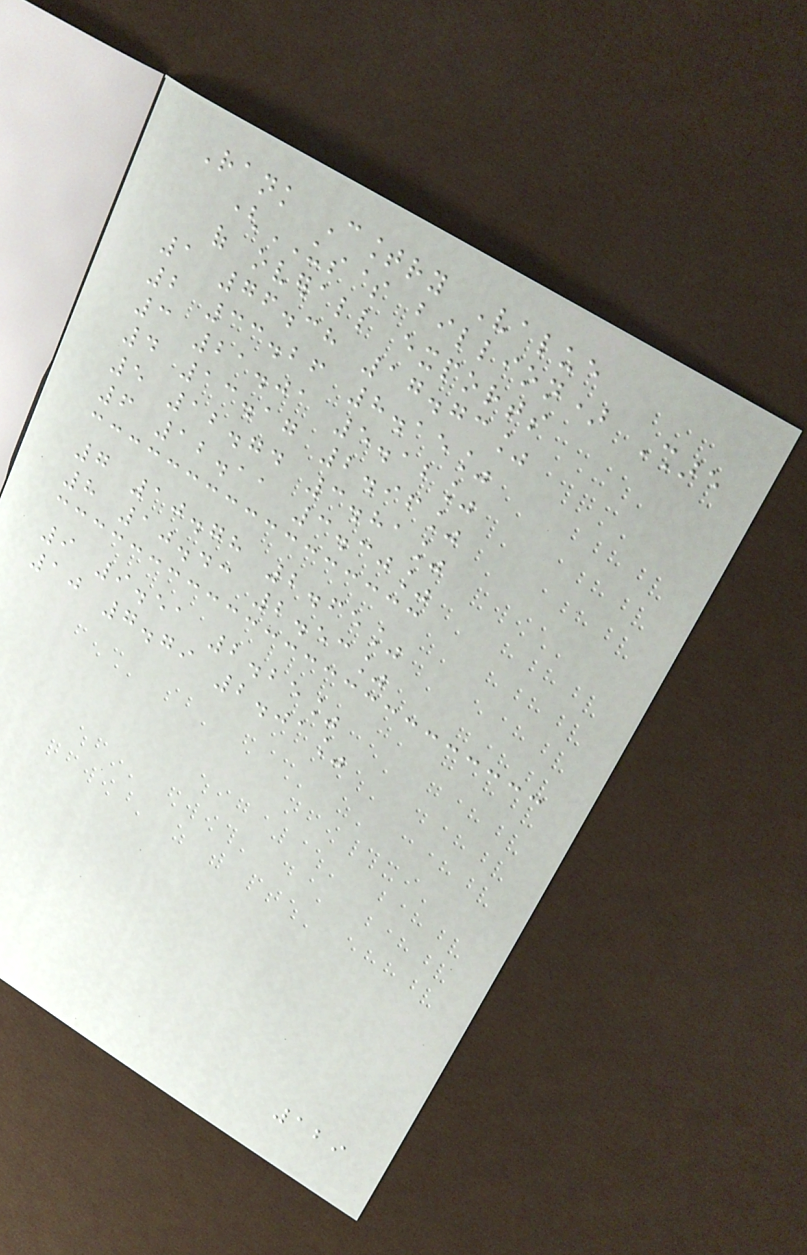Rank Country Value
(US$ billion) Share
of overall exports
1 76.38 17.73%
2 33.26 8.15%
3 21.01 5.12%
4 13.17 2.96%
5 12.74 3.81%
6 12.11 3.30%
7 10.78 2.65%
8 10.43 2.53%
9 9.51 2.25%
10 7.79 2.01%
129
